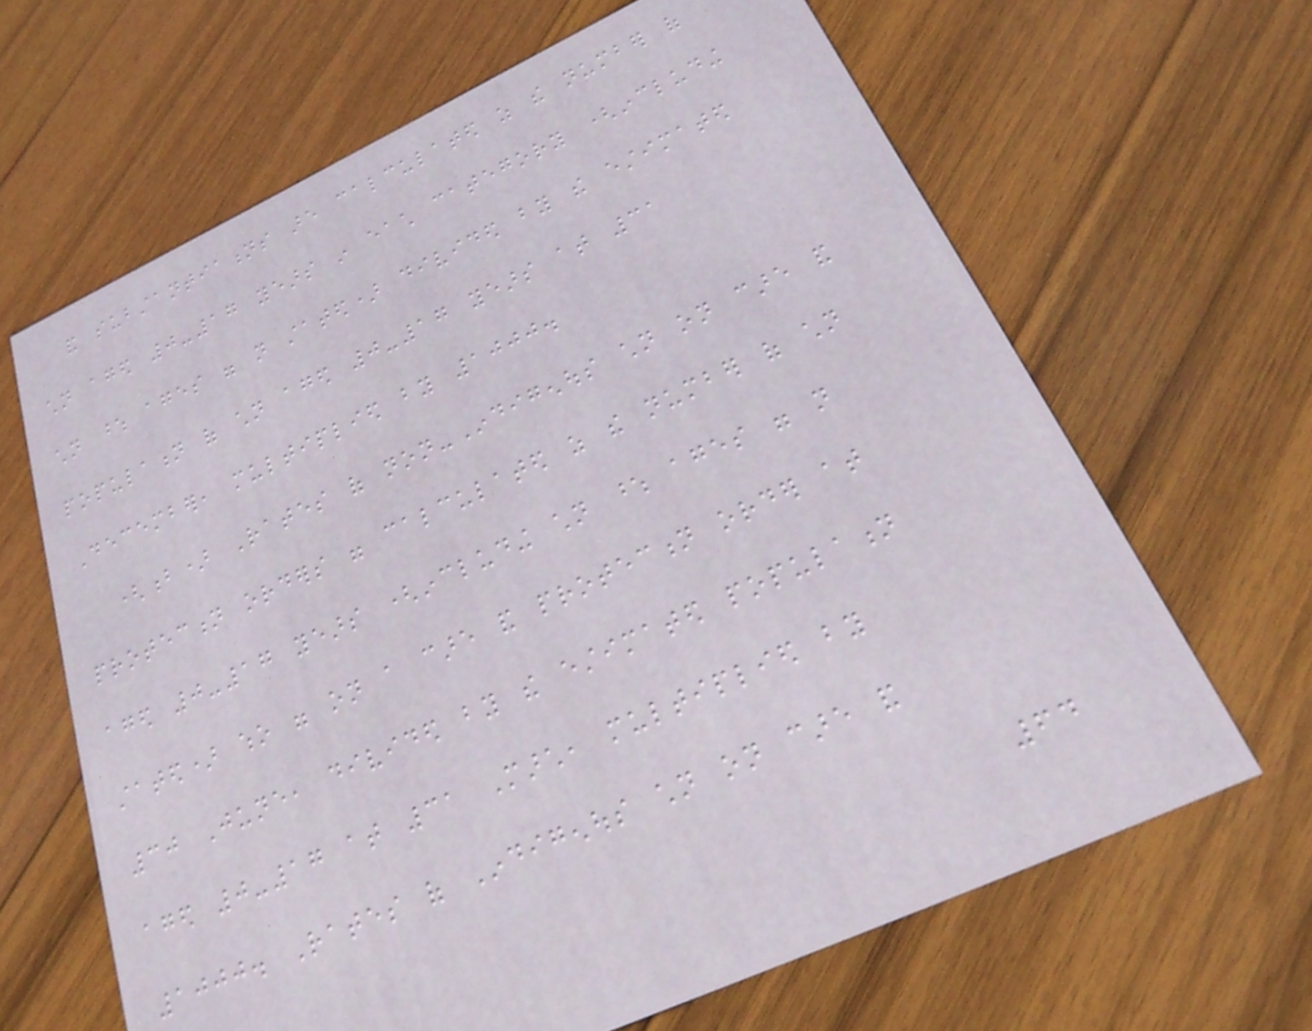and substantiations are calculated as the number of
children aged 0-17 years in each category (including
children whose ages were not stated) divided by the estimated
population of children aged 0-17 years at 31
December, multiplied by 1000.
(b) Rates of non-Indigenous children on care and
protection orders were calculated as the number of children
aged 0-17 years (including children whose ages were not
stated) who were on a care and protection order at
30 June, divided by the estimated population
aged 0-17 at 31 March, multiplied by
1000. Rates of Indigenous children on care and
64
